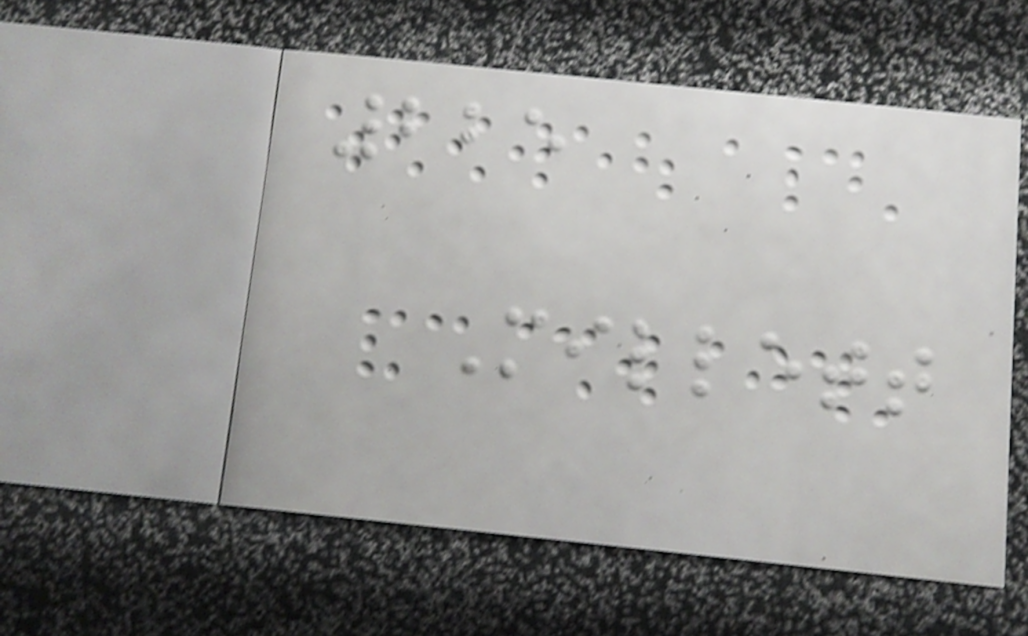225
Millett
